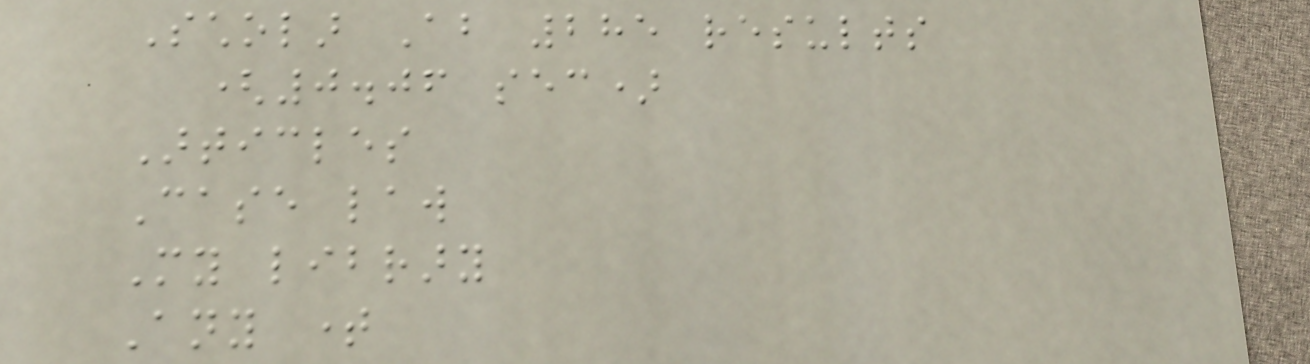Scholar About 285 results
(0.06 sec)
Articles
Case law
My library
Any time
